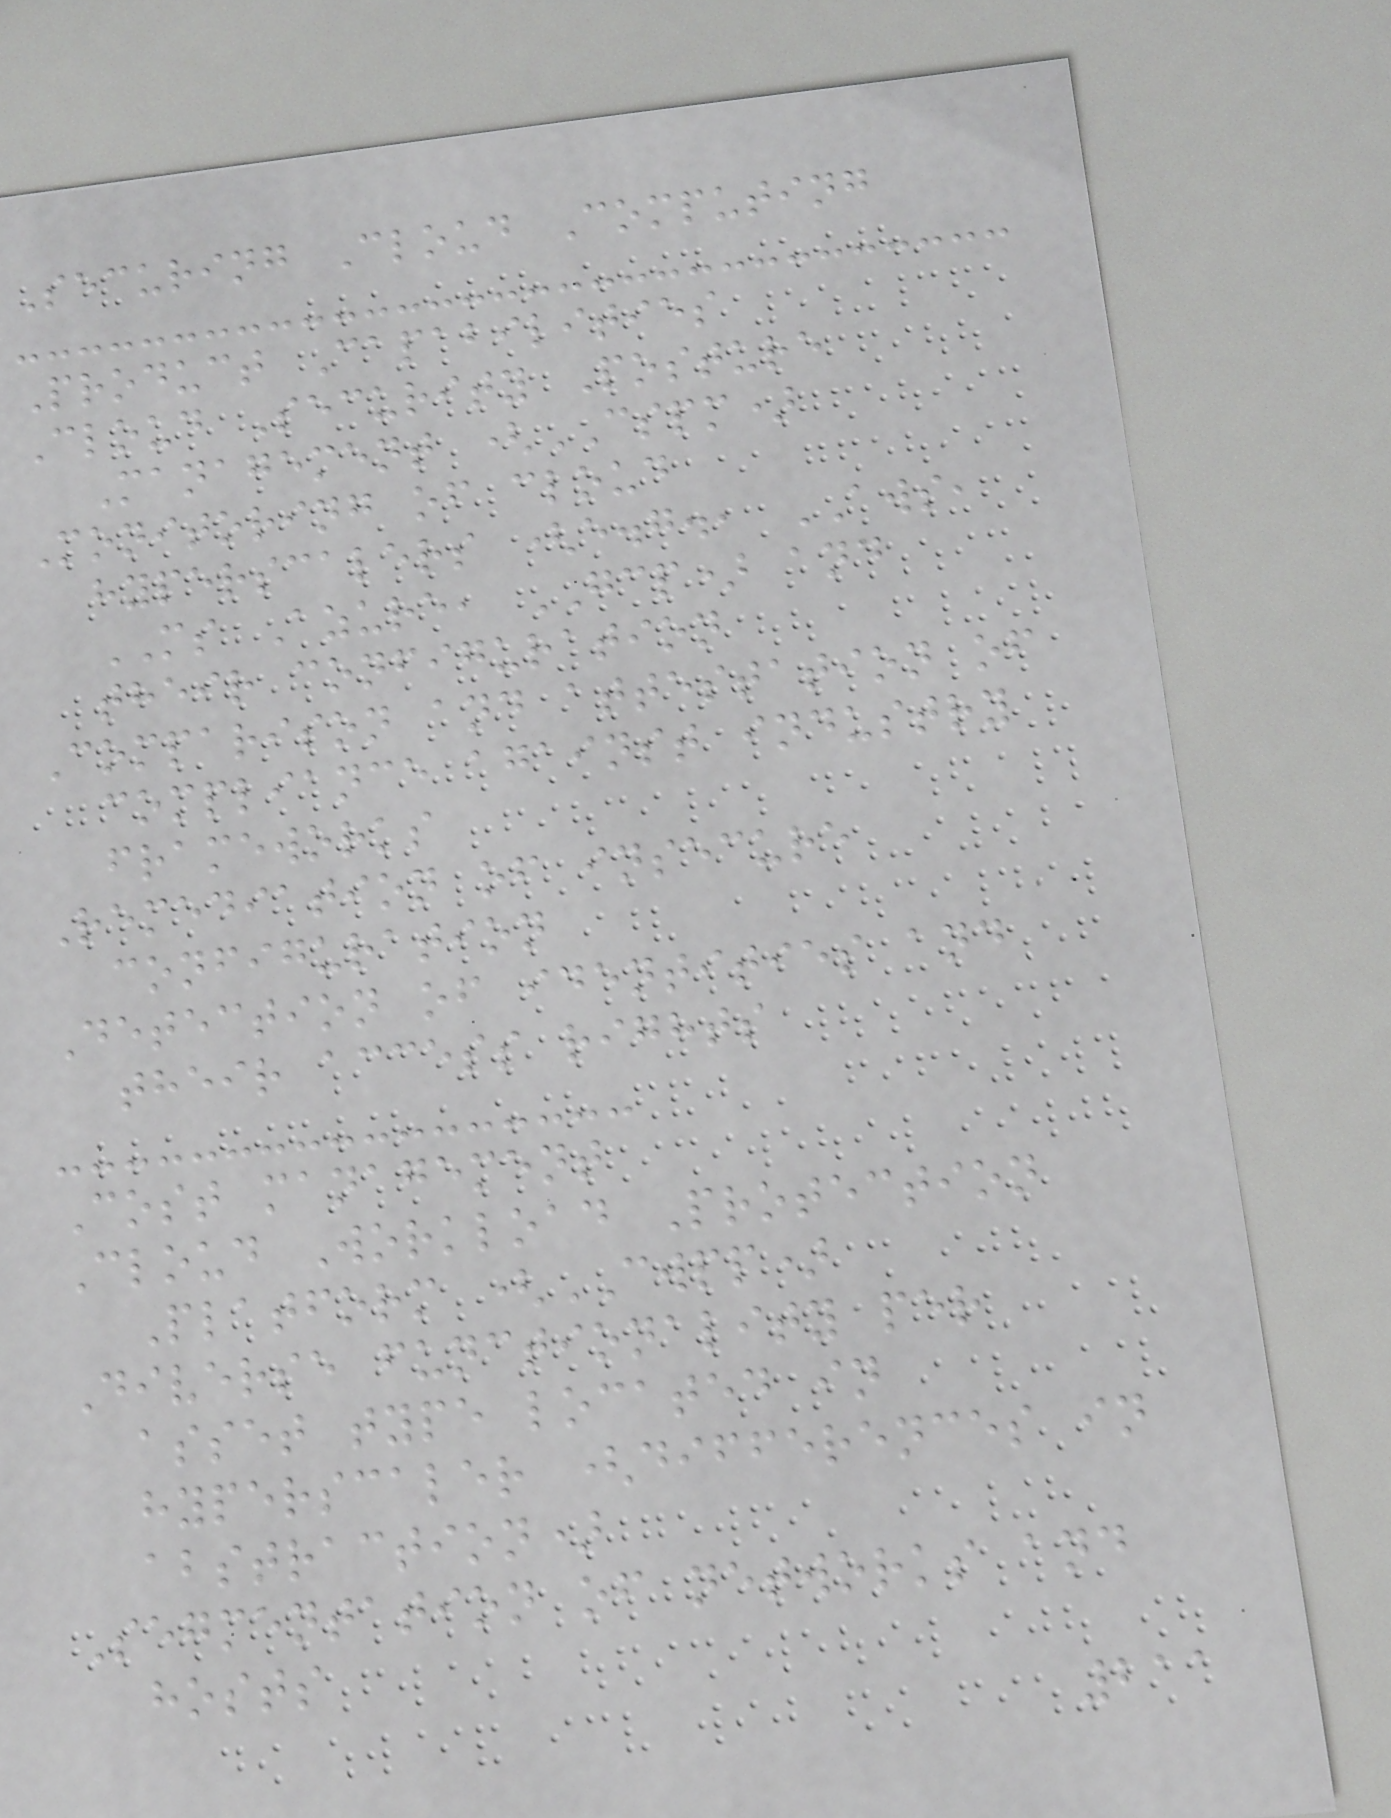Securing Cloud Computing
Product Capabilities
Cloud Security Posture
Management (CSPM)
Monitoring of cloud
hyperscalers (e.g., AWS,
MS Azure, GCP) and
their configuration
Comparison and attestation of
compliance against industry
frameworks
Remediation of insecure
configuration
Detection of identities and
their access rights
Cost management
Cloud Workload Protection
Platform (CWPP)
Diverse functionality per
asset type located in
hyperscaler (differences in
abstraction)
Segmentation of networks and
hosts
211
